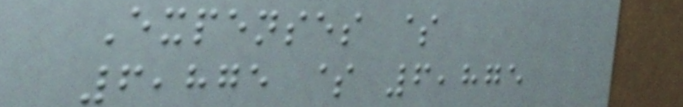Expenses $
6,875 $ 6,875
